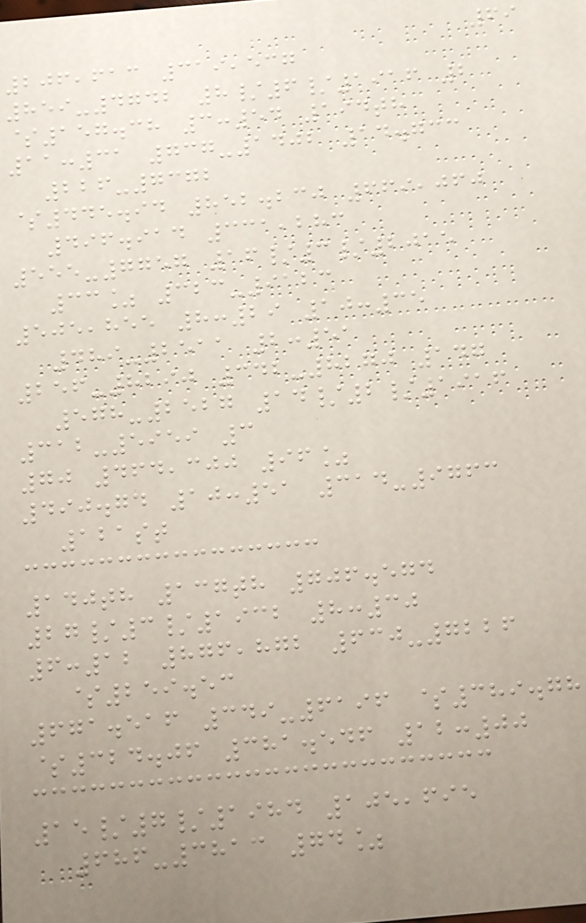69
206,613 319,537
859-4742 8/6/1916 2
$157.38 3:54 194th
11:31 737-1402 14.733
226-7372
$445.94 852.230 669,060
496.914 331,283
555-7757 16/3/2015
33% 323-9123
505,855 8:29 10:35
489-2511 2:51
256-8290 342-8270 147
578-2527 14/2/1916
312-5959 3
70 464,300 96%
490.74 10:51 314-9763
121st
140th 137th 706.574
27/3/1932 8:30
6:12 876,872 630-7226
$259.53
671.516 349-6196 $389.78
$324.06 381.546 12:00
15/7/1984 105,695
686-3813 74%
